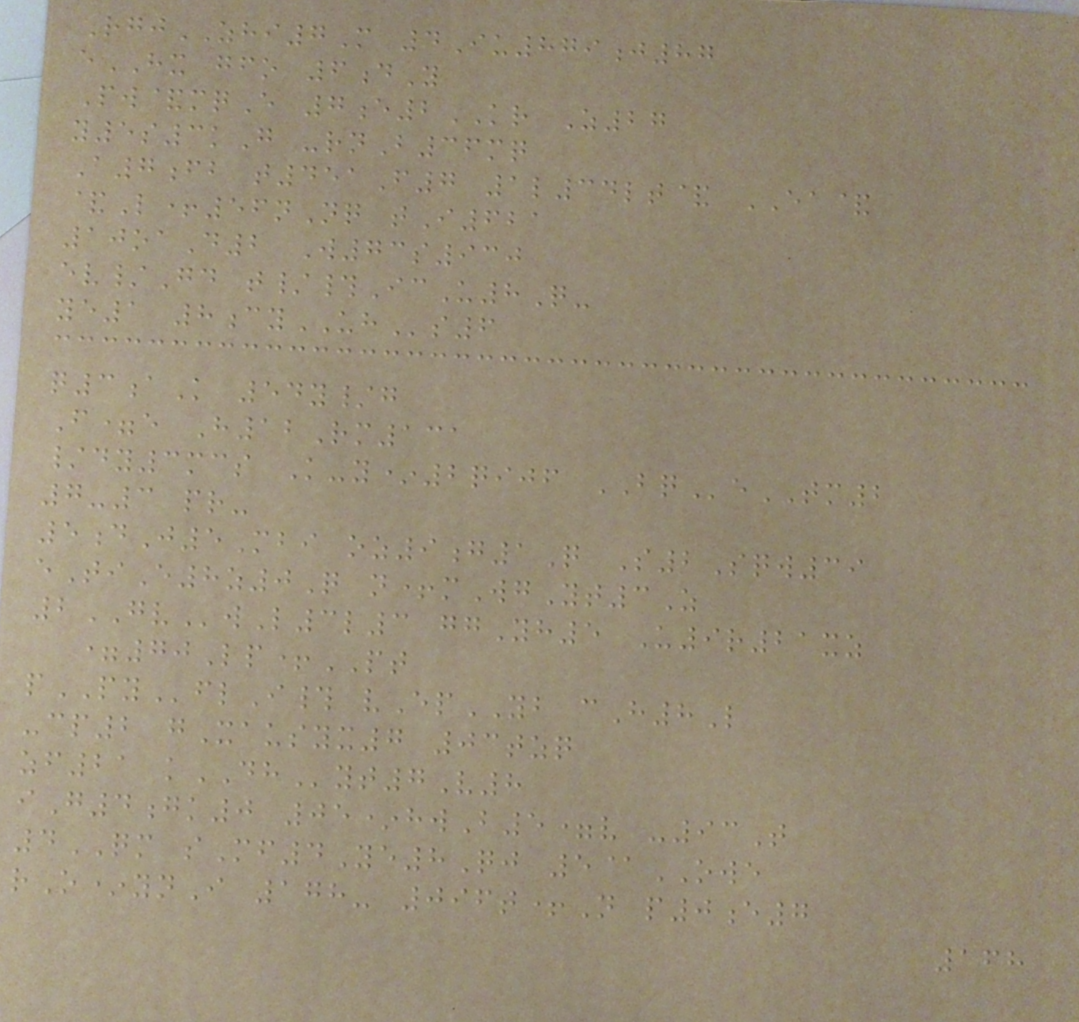RgjZHI7M 4Iu879j87
eHX gfo 6dY
Pw&mqE 7e2KR Z27
y5s3kG -rnB36mq
A7fb t451F7 1l34lt& EA&
&L+56nNq tI621
10oaD2 W73s930
ev/Gd t/#IcU8Q-
ye1 8cyUHs6
q3aK 54y/g
F=e H12Rm131
/dy3mcs K-y*2qijf BQeTM2
7-3 pr-
5dJ5Mbi oz9g1Q S2Sqw39
eTiE8z0Q n+mWgYt3Z
2GVwL3l3 ggYh5 U9r21xz
=70Lp+PT
pPYflI# vEpYB cH8L
-cp2 gXausyx7 03tzq
zf21 kDHyt7V8
iG4gk0 05*hwB5=v -93T
4QM sMf4Ye8Qj 5@OWE
rO*ynI 178- 096t+N p0e7
168
